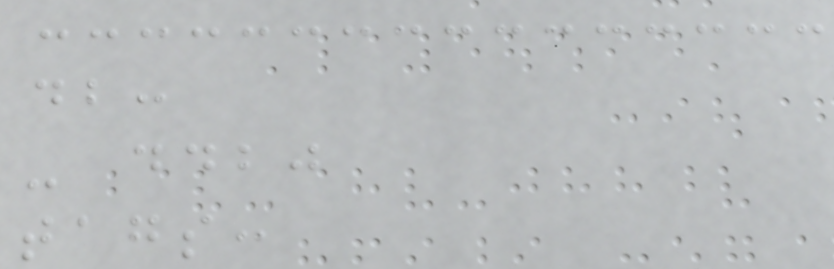db:
- ddbj
tags:
